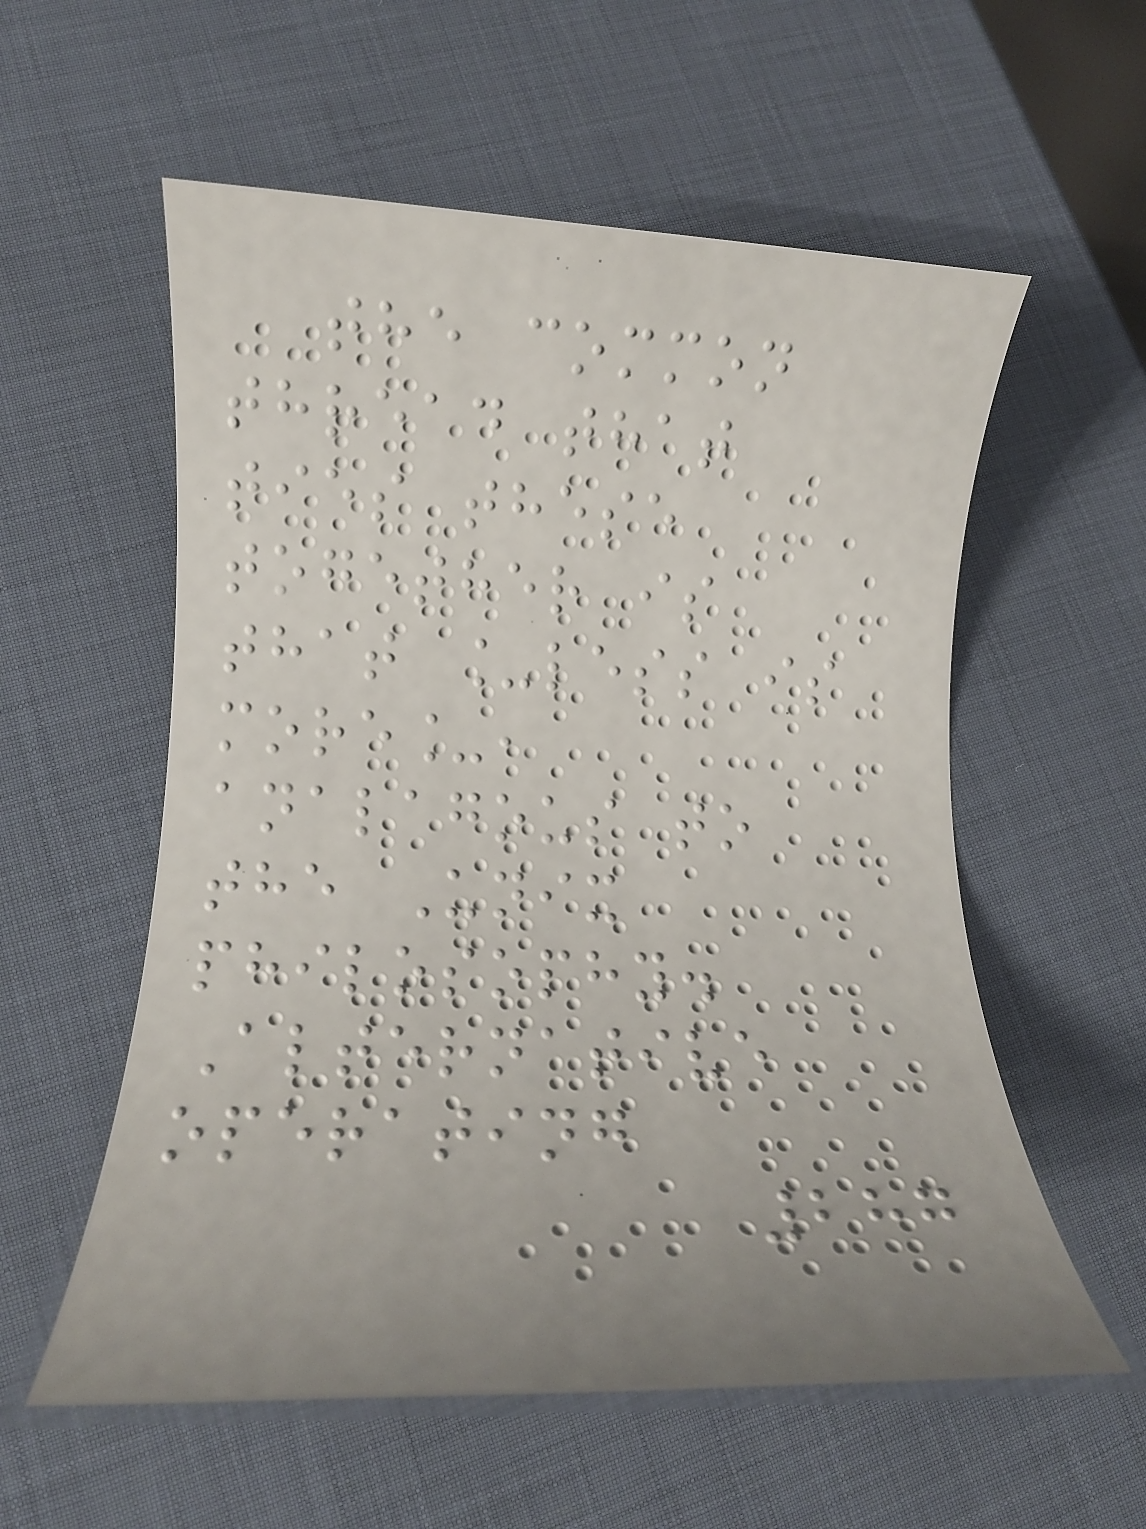the common
thread that
ties these
together is
that _less is
more_,
analagous to
the Unix
philosophy.
Alternative
operating
287
